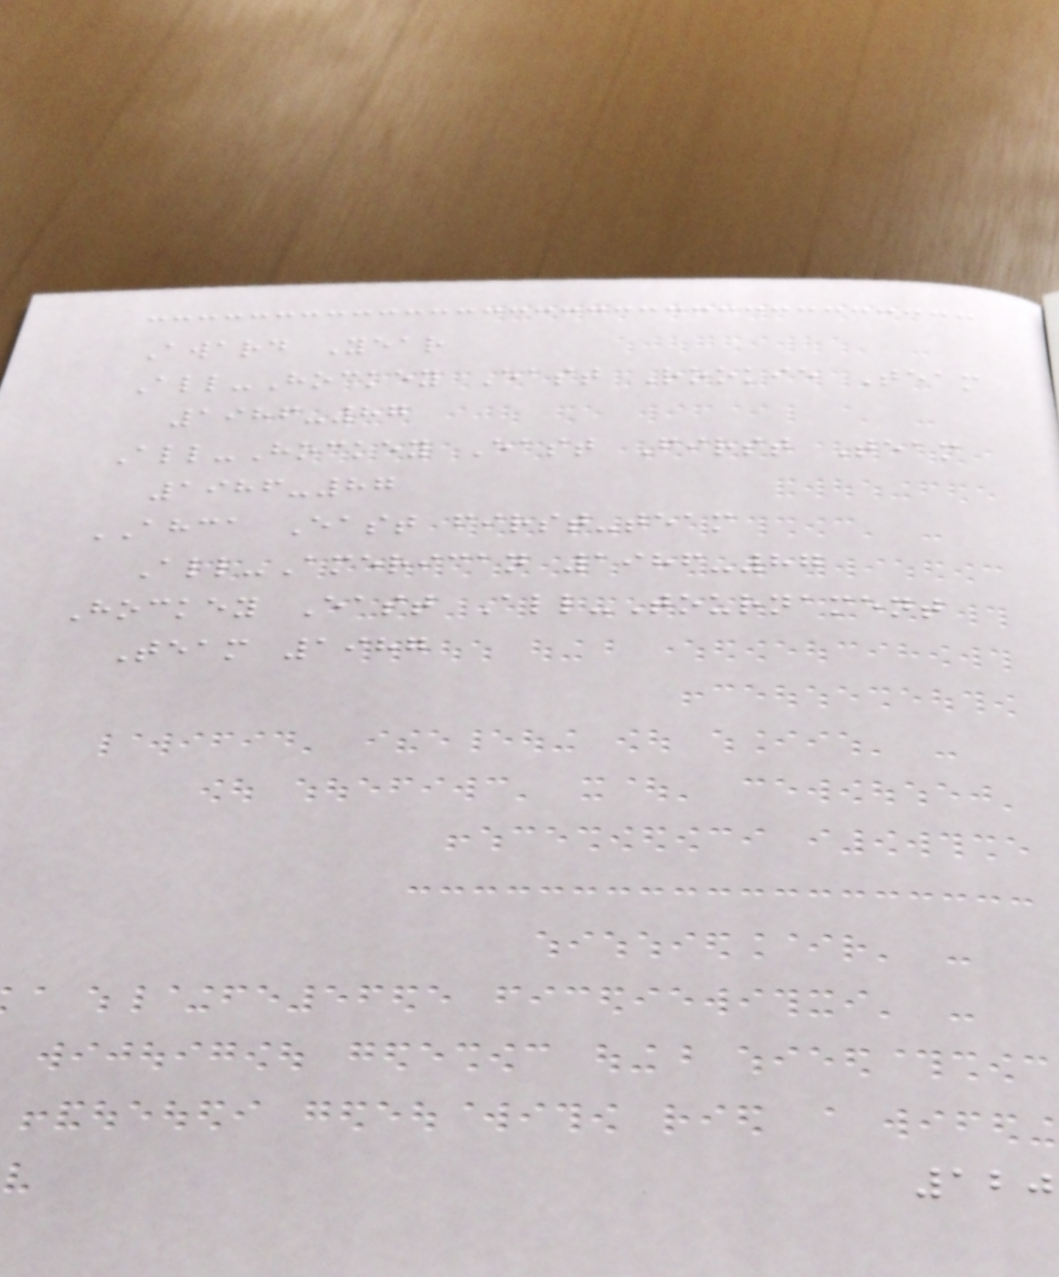Award Year
All-Hockey East Rookie Team
1986-87
All-Hockey East First Team
1986-87
AHCA East first-team
All-American 1986-87
Hockey East All-Tournament
Team 1987
120
